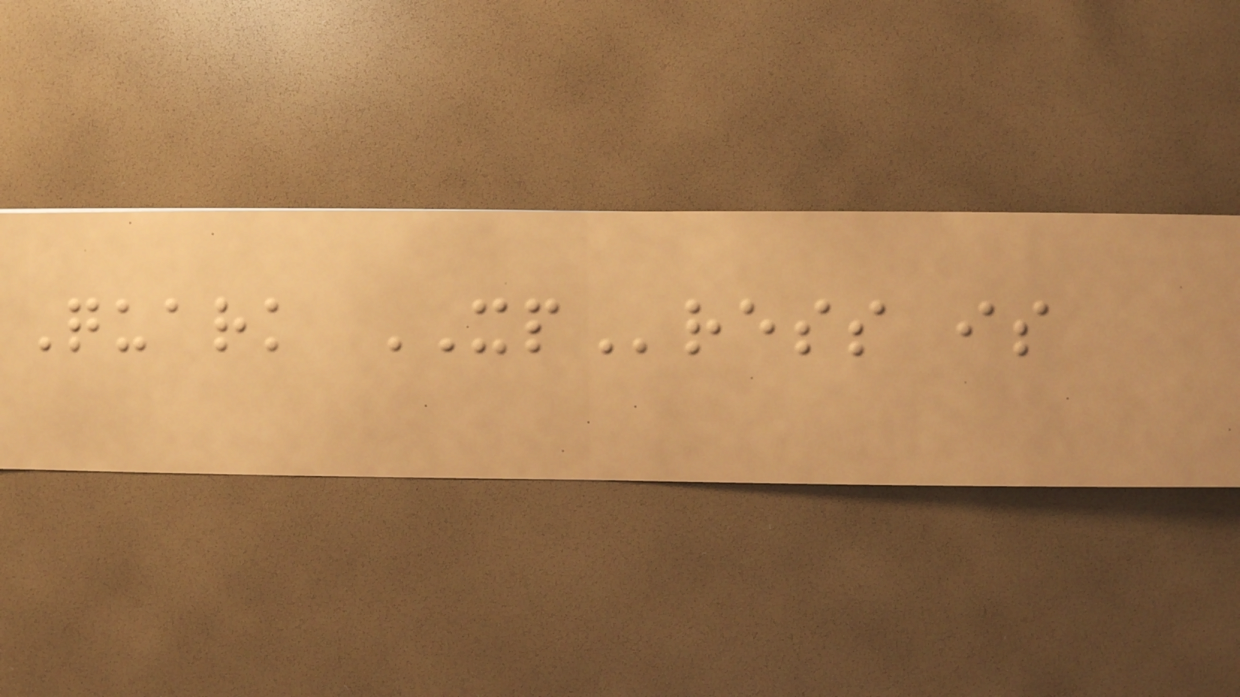Quark XPress is
